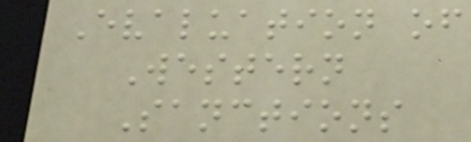Evaluation of
Western
Sanctions
